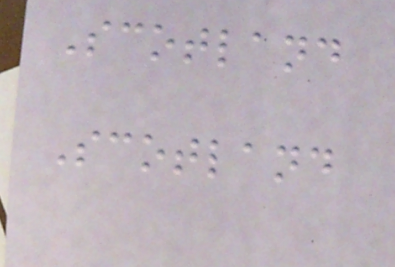Scotland
Scotland
